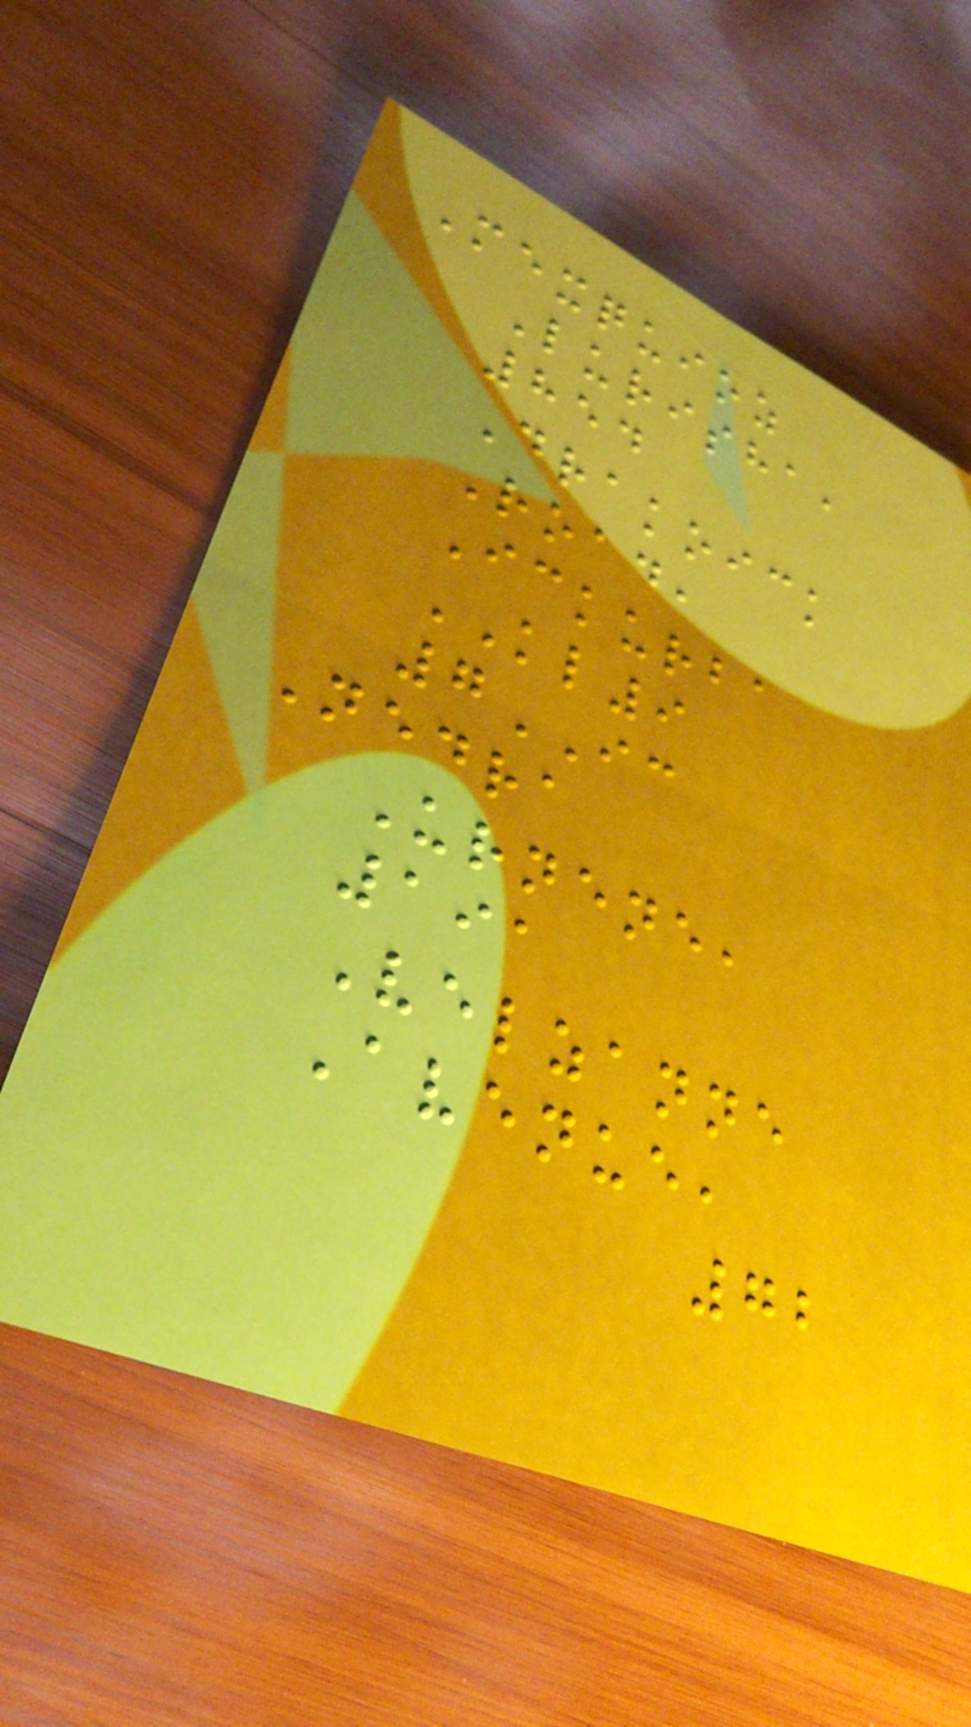Mexquioz
Lurisha,
854
Drakoick
Road,
Ickurba
KL9
7IC
Nedra
Urnene,
191
Velzanne
Avenue,
72
